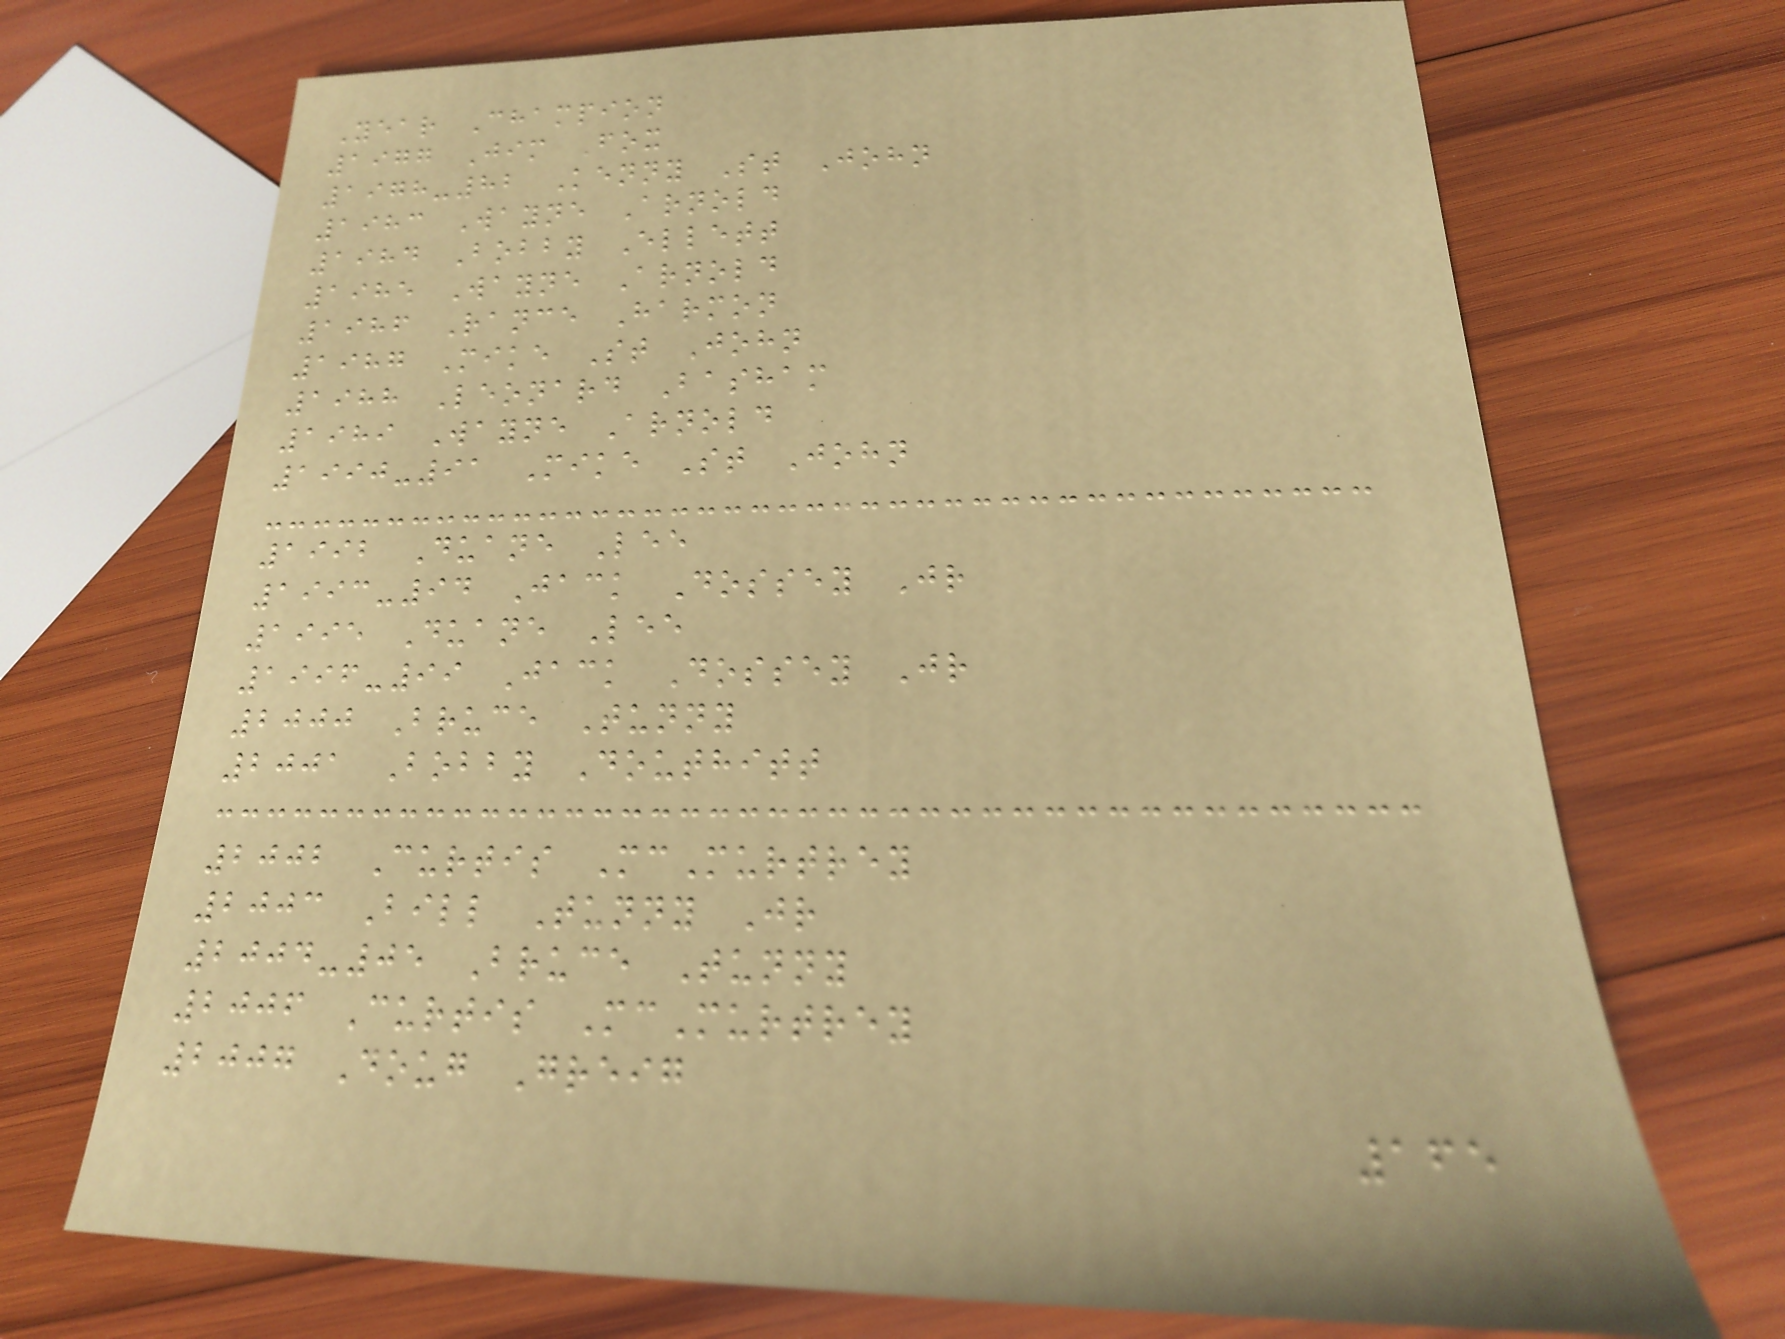Year Champion
1977 Jim Fox
1978-82 Kenny St John
1983 Wayne Arnold
1984 Bobby Ellett
1985 Wayne Arnold
1986 Rance Harmon
1987 Mike St John
1988 Leonard Basham
1989 Wayne Arnold
1990-91 Mike St John
1992 Duane Lee
1993-94 Jack Dossey Jr
1995 Duane Lee
1996-99 Jack Dossey Jr
2000 Bruce Tunny
2001 Bobby Douthitt
2002 Curtis McMurtrey
2003 Bill Tunny Jr
2004-05 Bruce Tunny
2006 Curtis McMurtrey
2007 Doug Greig
165
